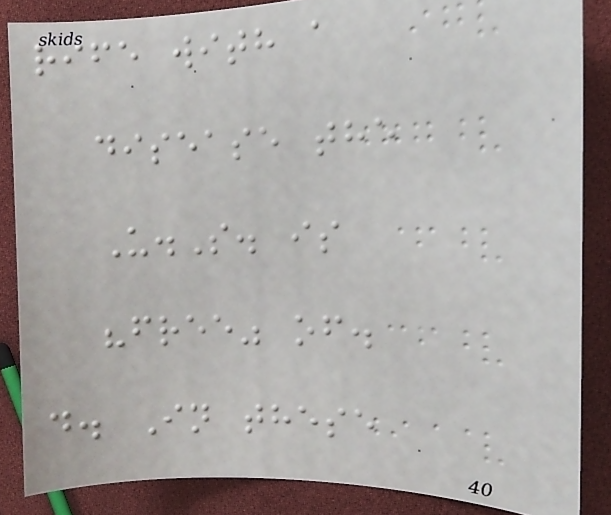rife with a
disease the
U.S. is
"free" of.
d. In these
